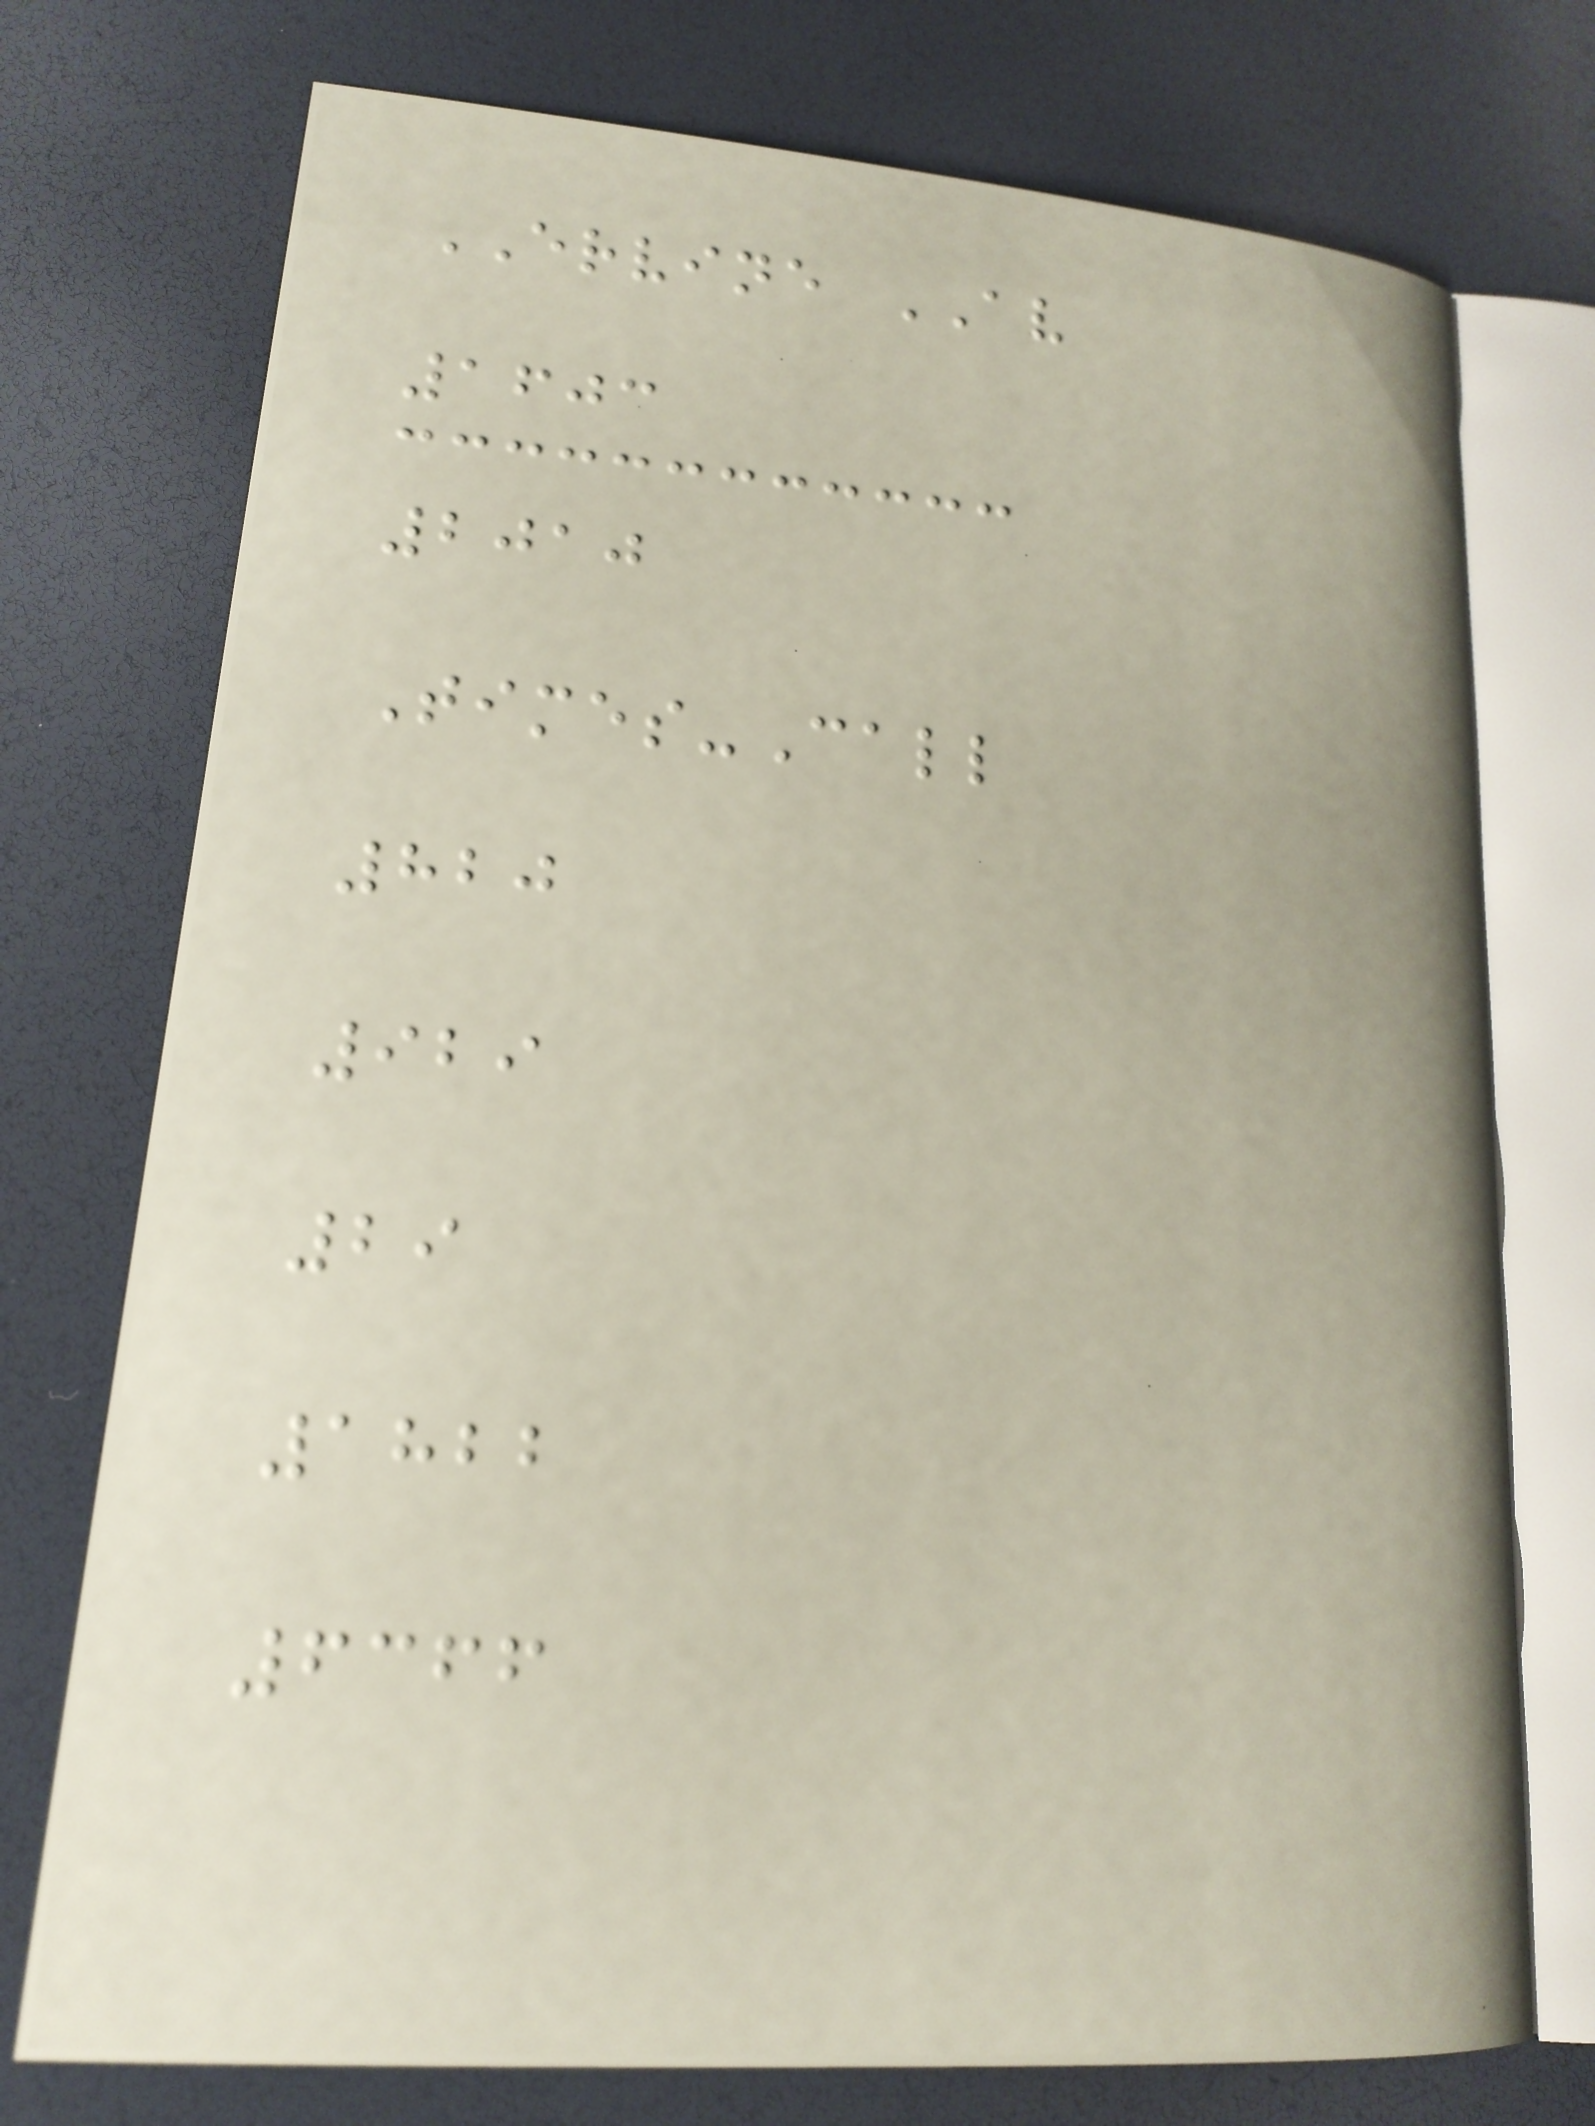ERVINE AV
1603
2010
Times-Call
820
929
29
1822
6366
